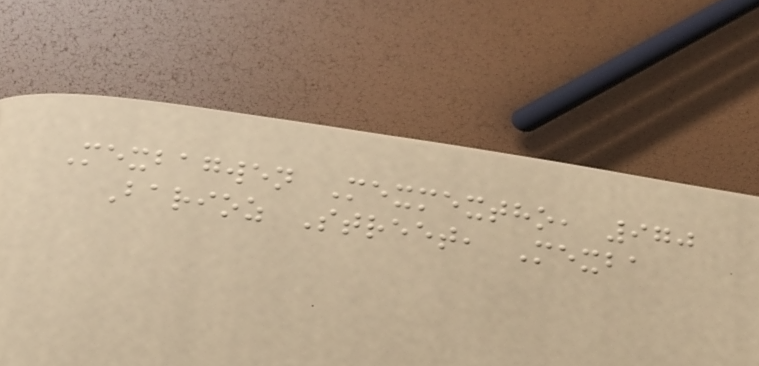Mexbagwen Mexmextho, 970
Barioz Street, Mexba
